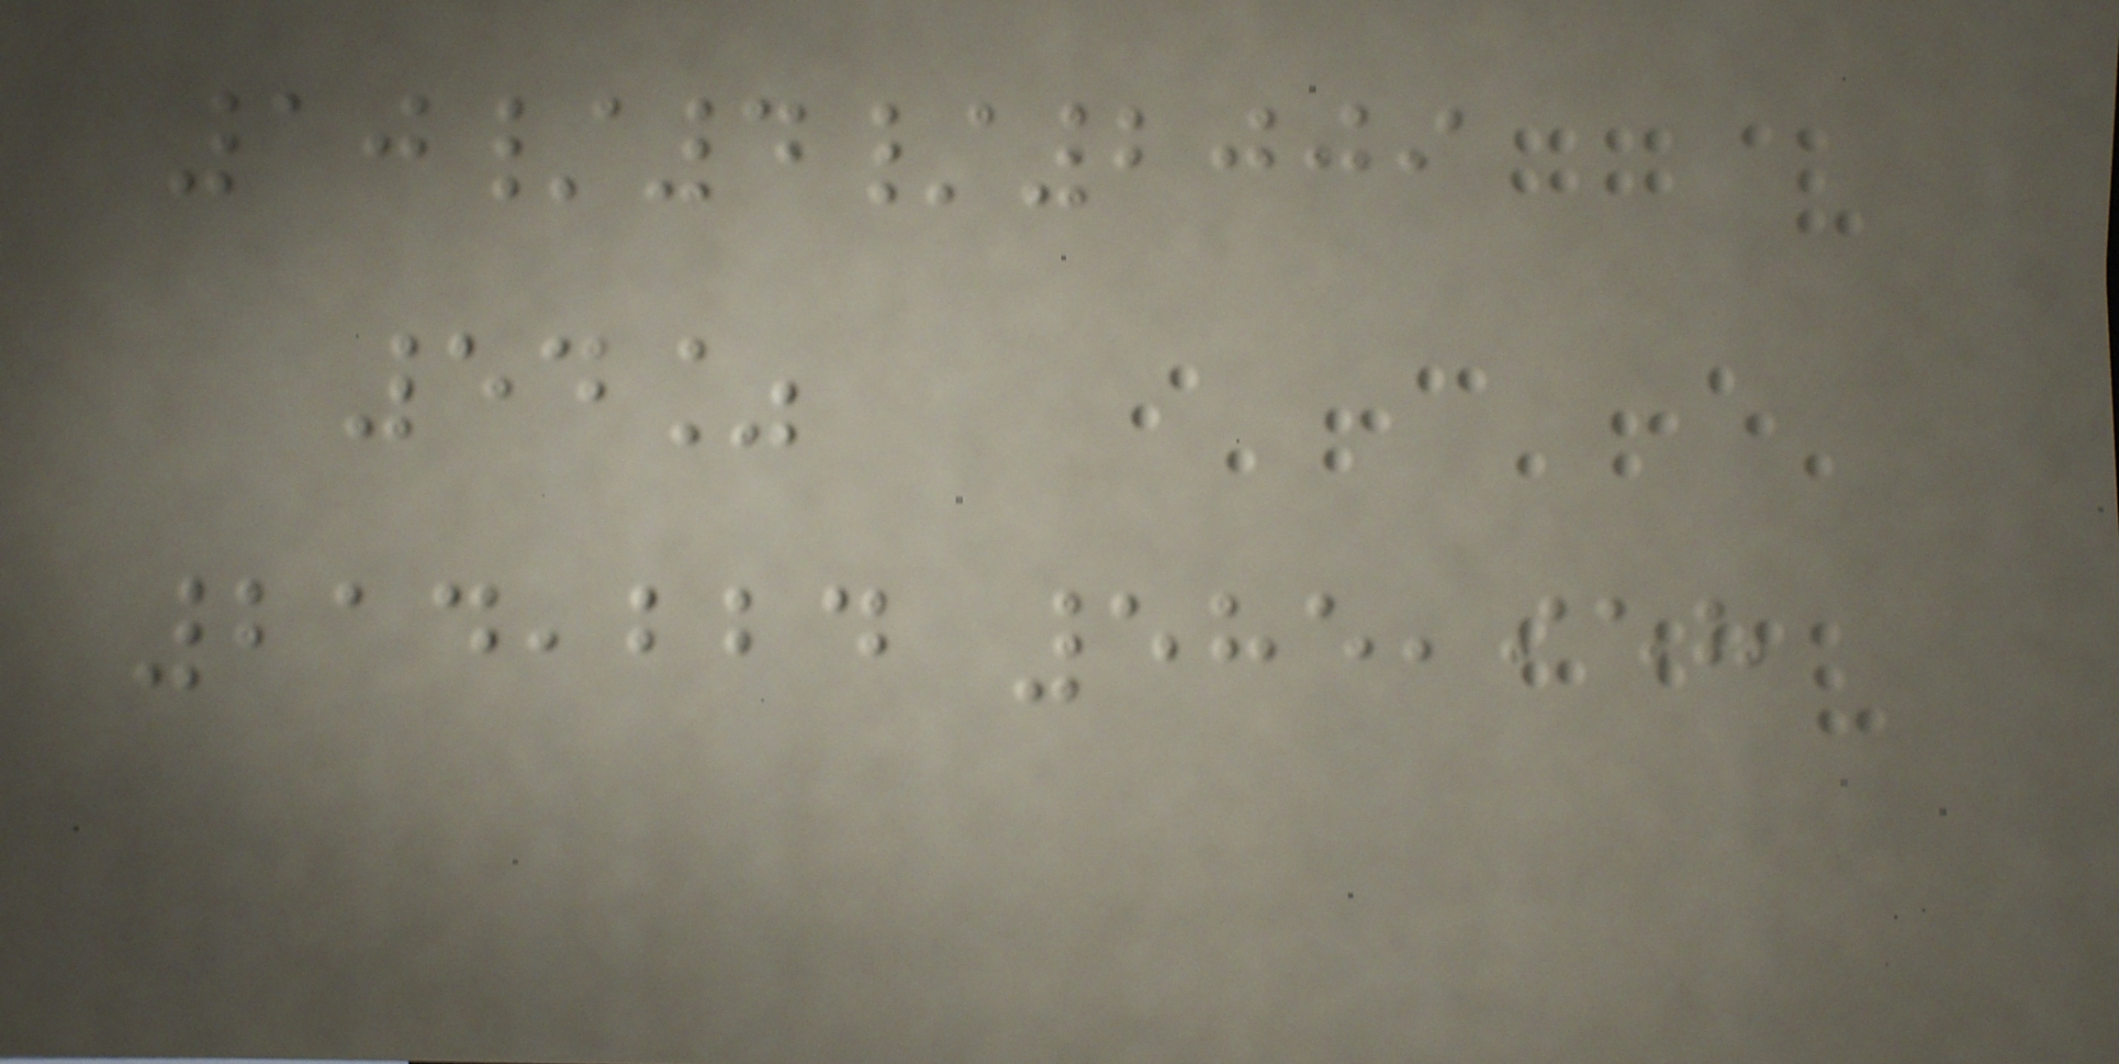10/4/2009
54%
214,224 585,958
